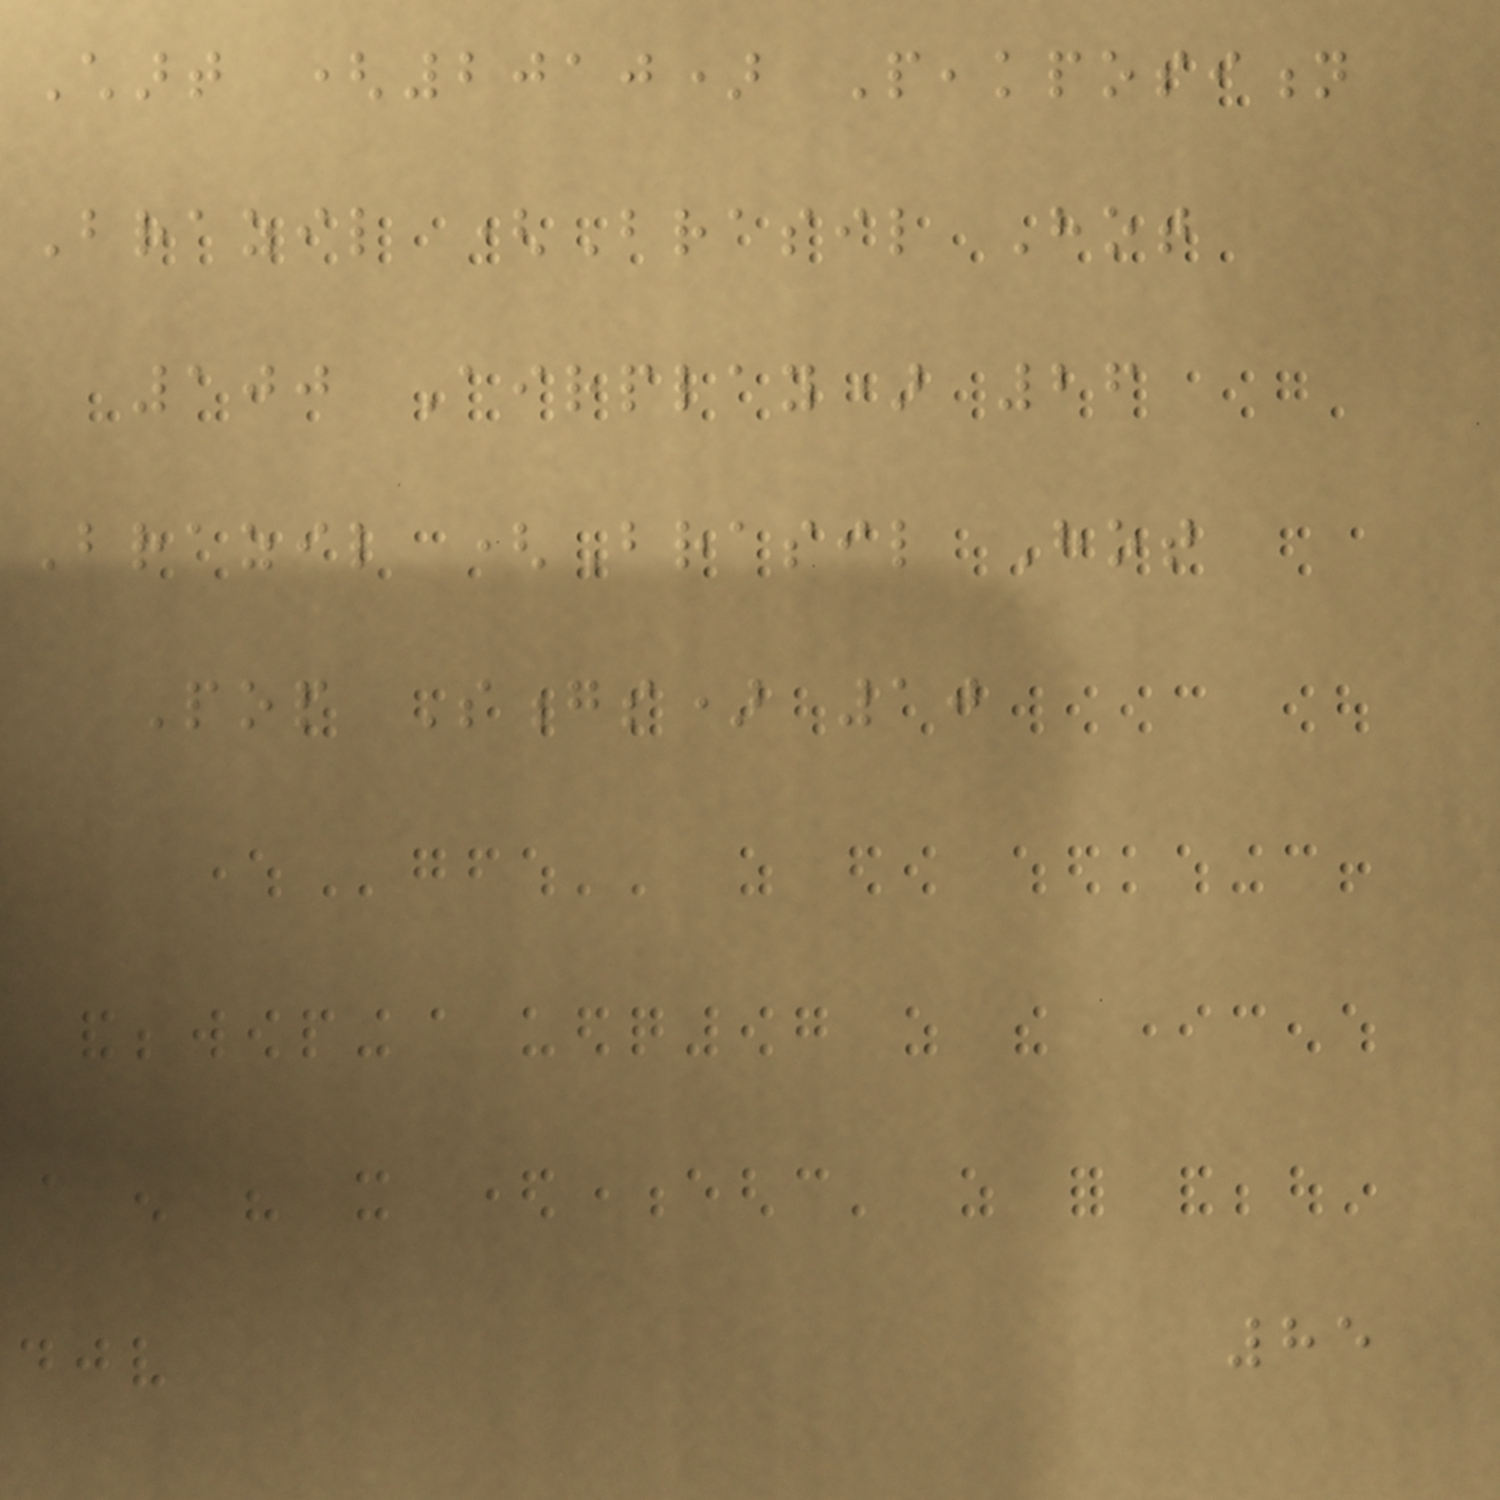Chart (2010) Peakposition
Brazil (Brasil Hot
100 Airplay) 26
Brazil (Brasil Hot
Pop Songs) 10
85
